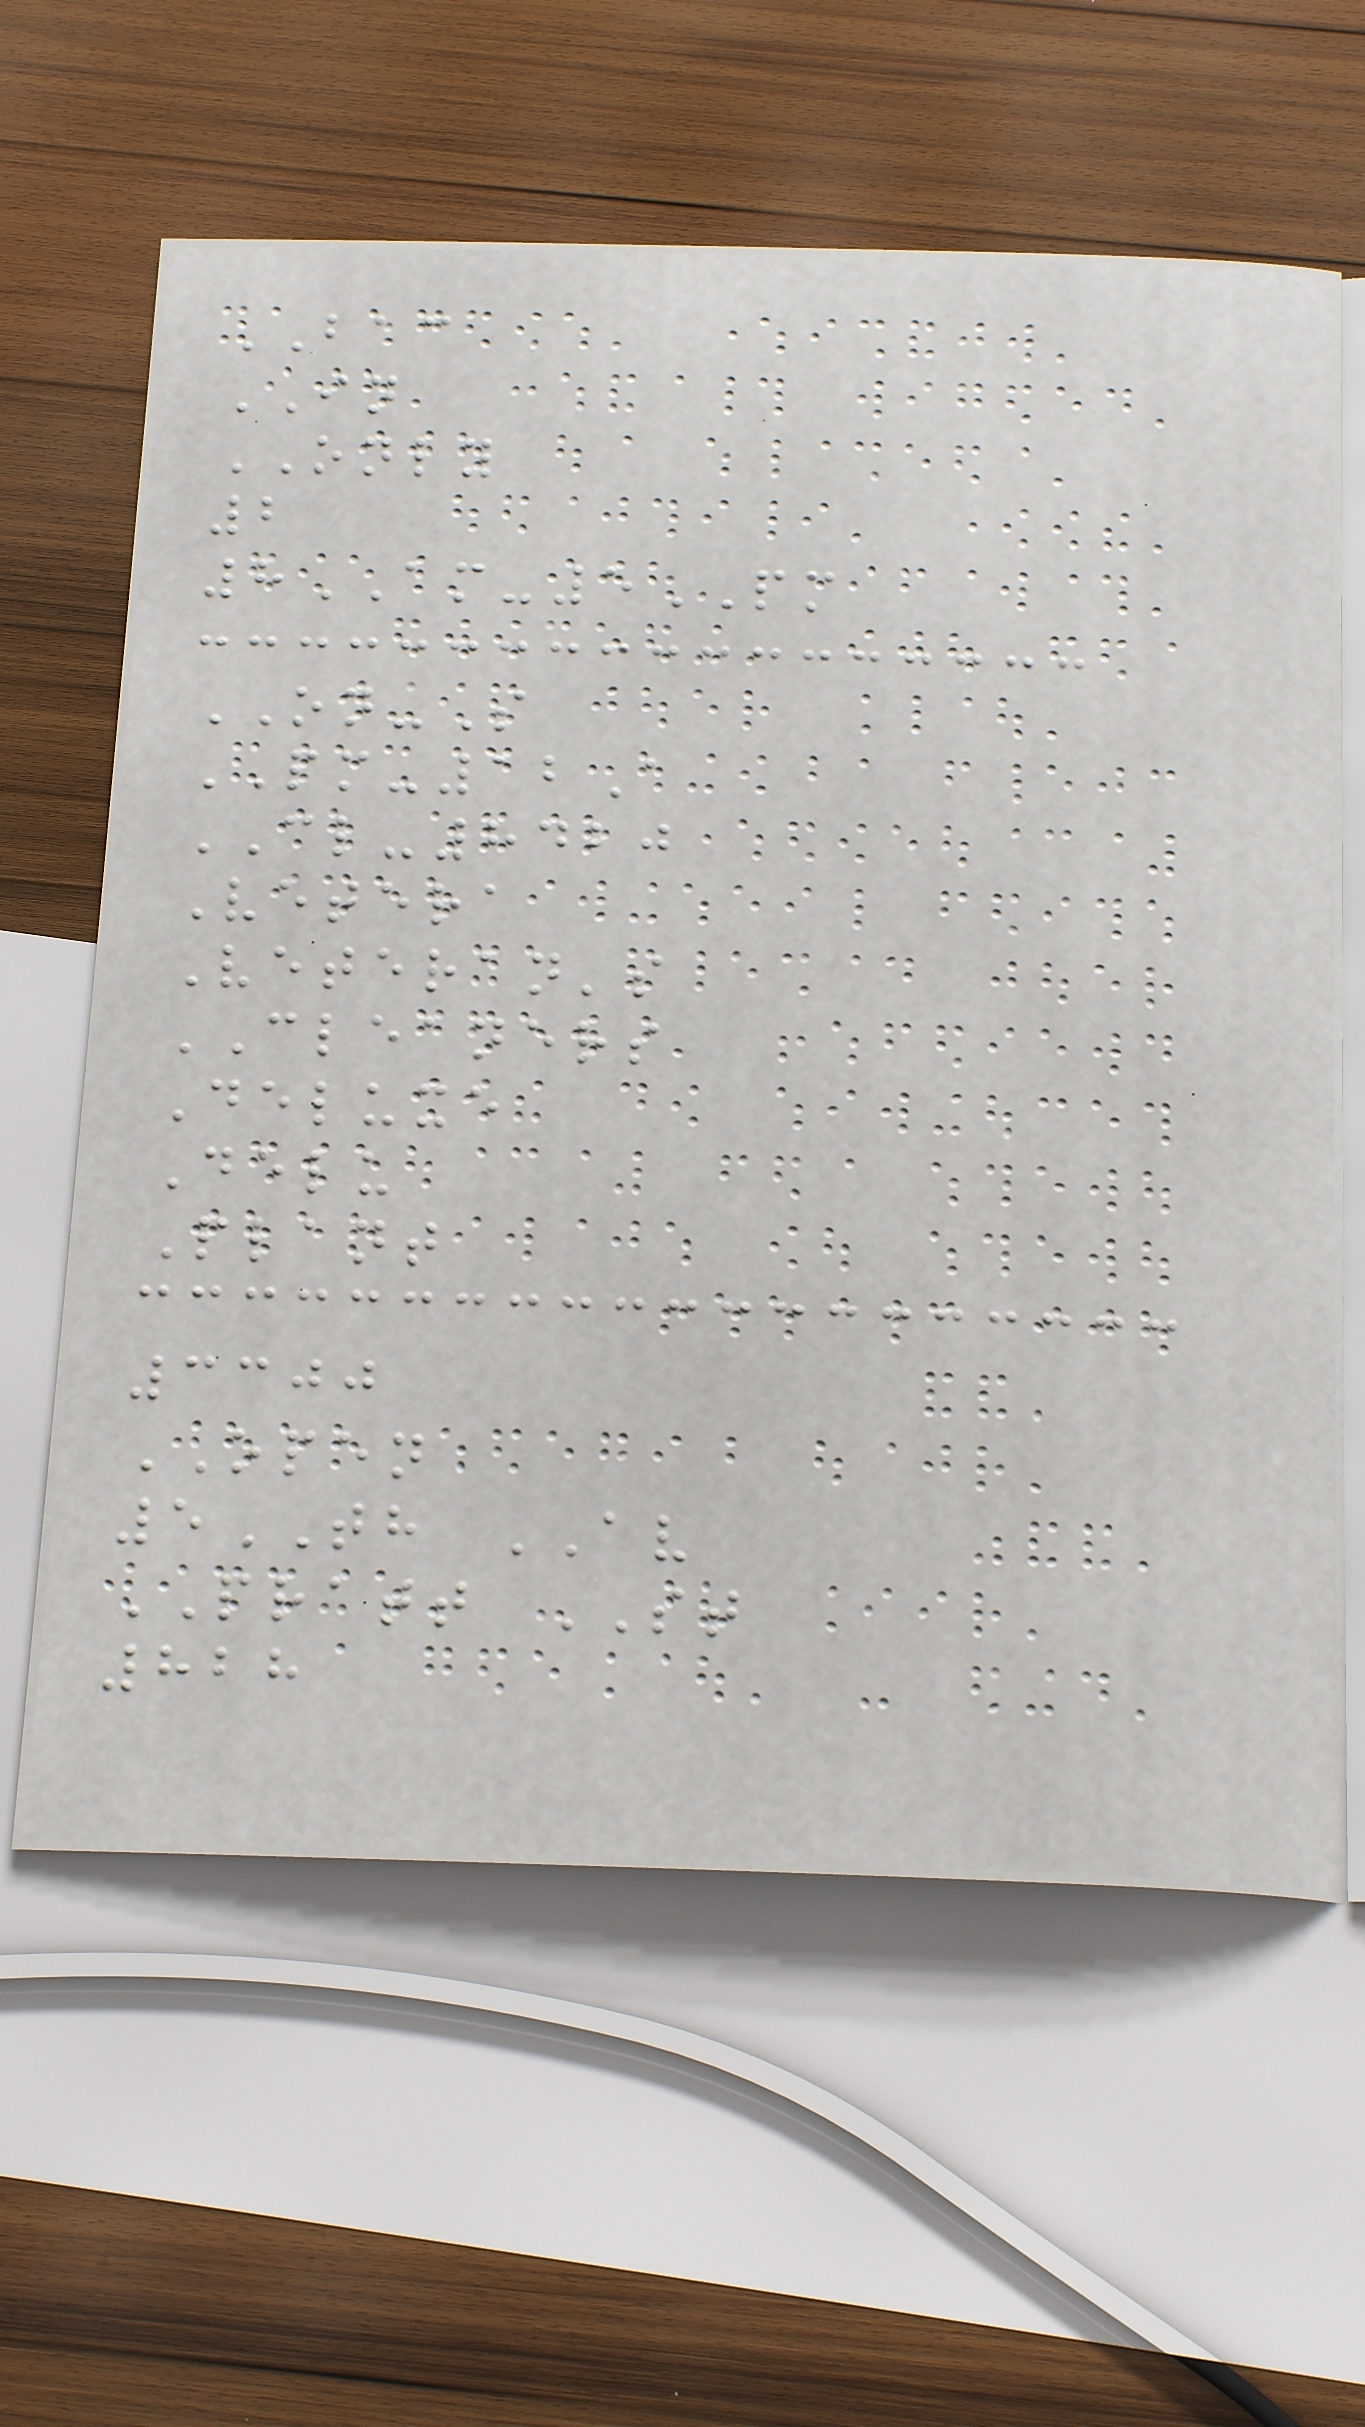BAC
IN
ONLY
2
8AM-5PM
ON-S
PM-12A
CL-8420
Vetera
Veteran's
CLEANERS
Deluxe
Delu
Plant
3300
OPEN
5TH AV
PRATT ST
828
